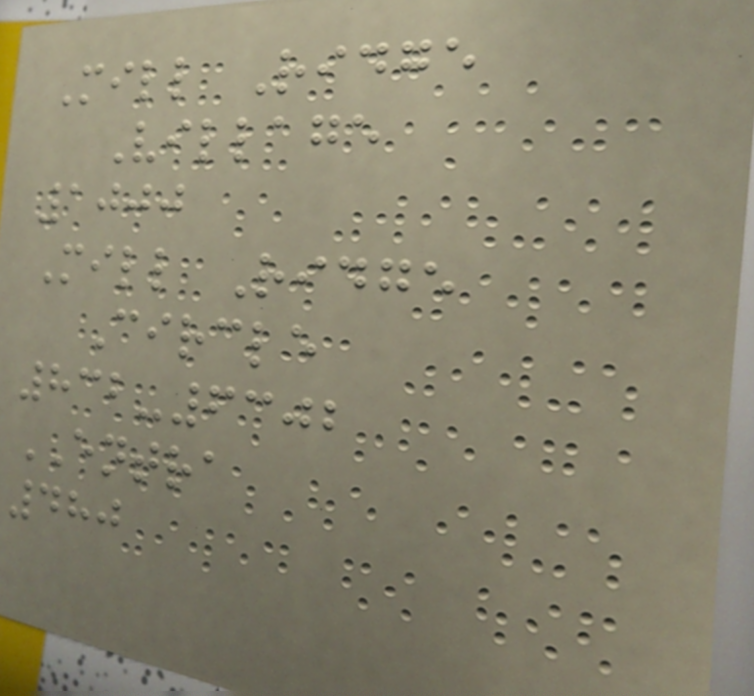Mill Ridge
Village
1000
Mill Ridge
Circle
832-6302
ENTRA
480
